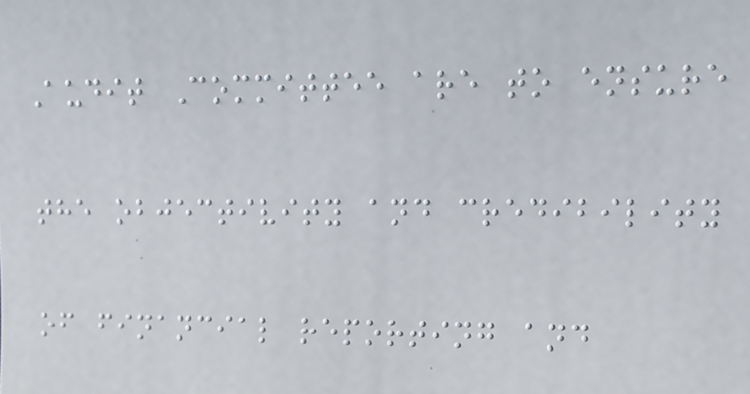Audit Committee are to ensure
the objectivity and credibility
of financial reporting and
